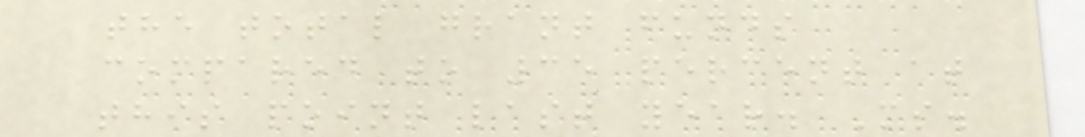the total grant funds
compared to 35 percent at
this point last year. Ms.
